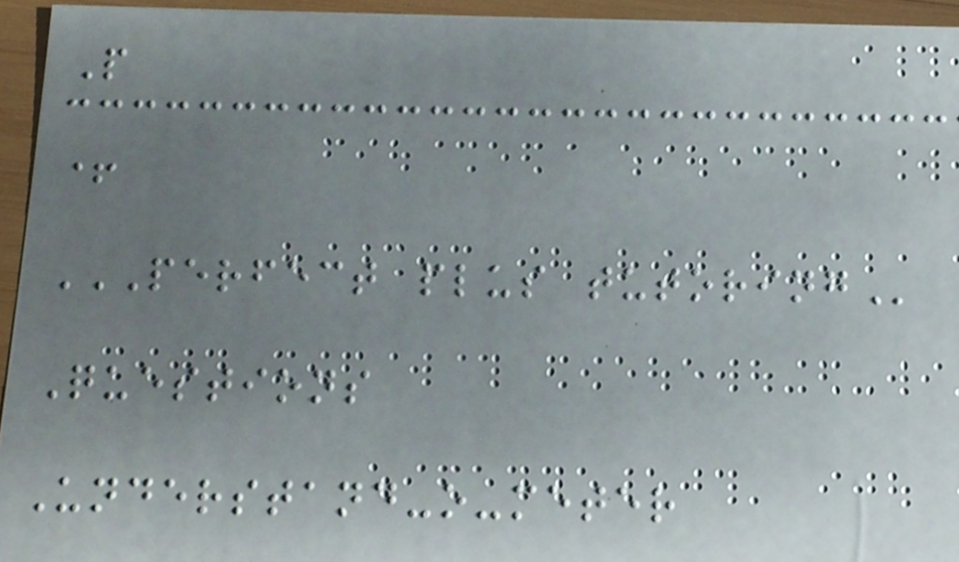P
+
PERFECT PLUS TUTORING
Questions
Understand-o-meter
